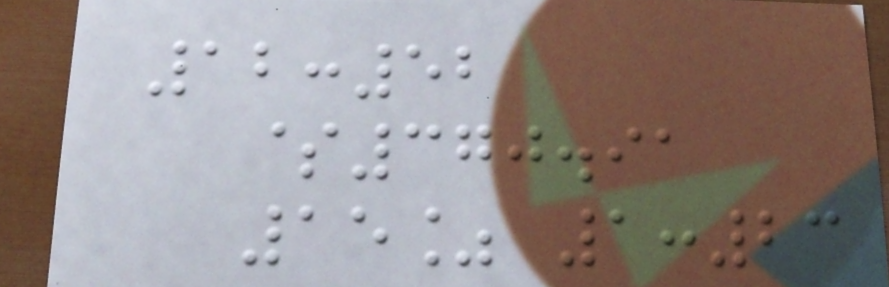12:52
$370.91
15% 1:23
